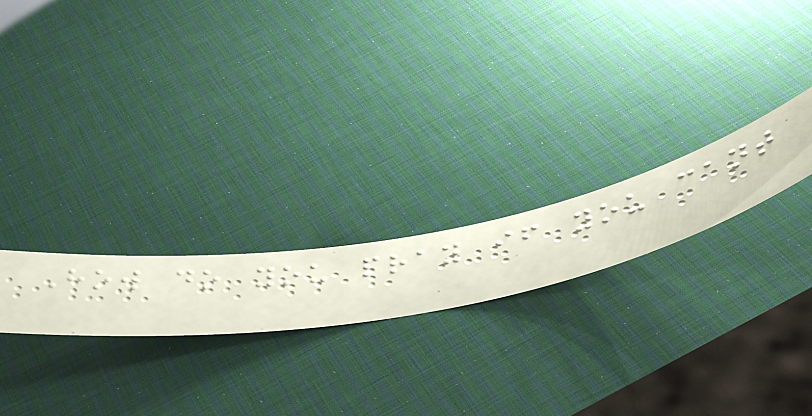How do you pray if you cant
